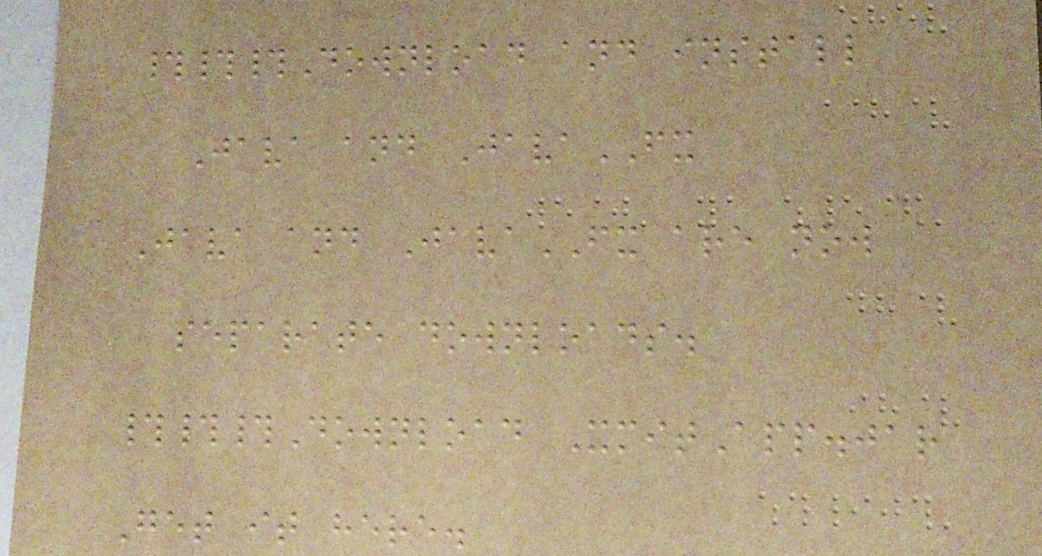###Download and install
Java and JavaFX
Java and JavaFX are now
separate downloads.
###Download XmitApp.jar
Get it here.
